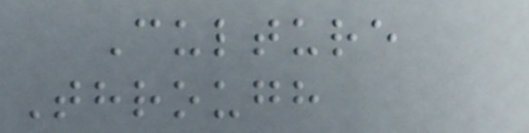Culture
Through
